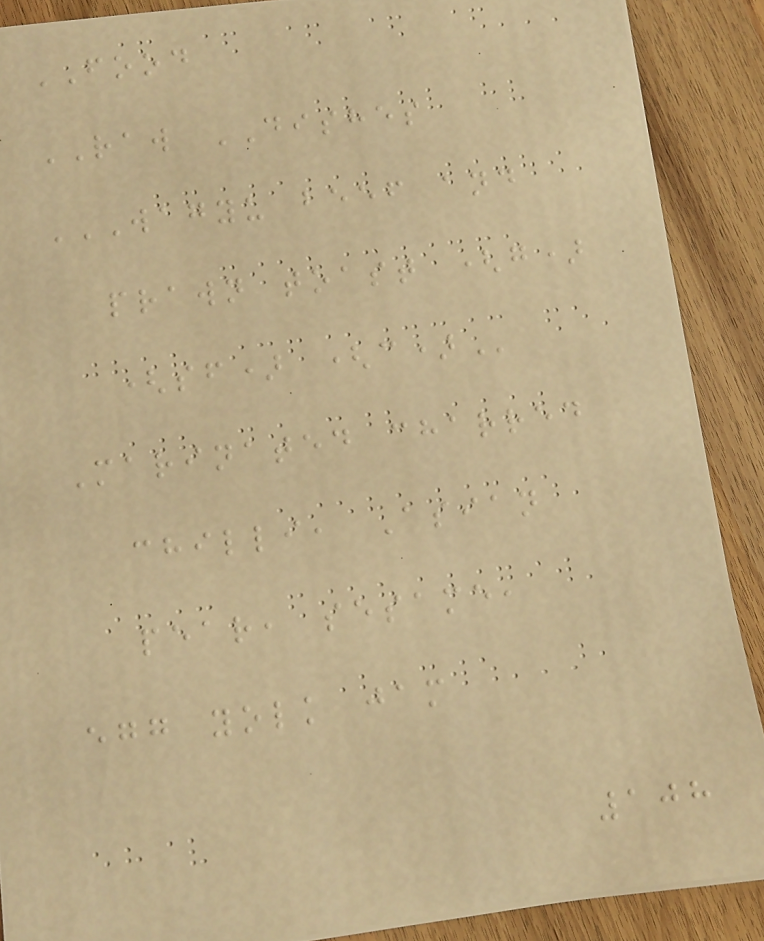FOOD
RAW DISHES
WAGYU BEEF AND
PRAWN TOAST (G)
(SF) (C)
Marinated charred
chilli, Asian
pear, sesame,
egg yolk jam
108
